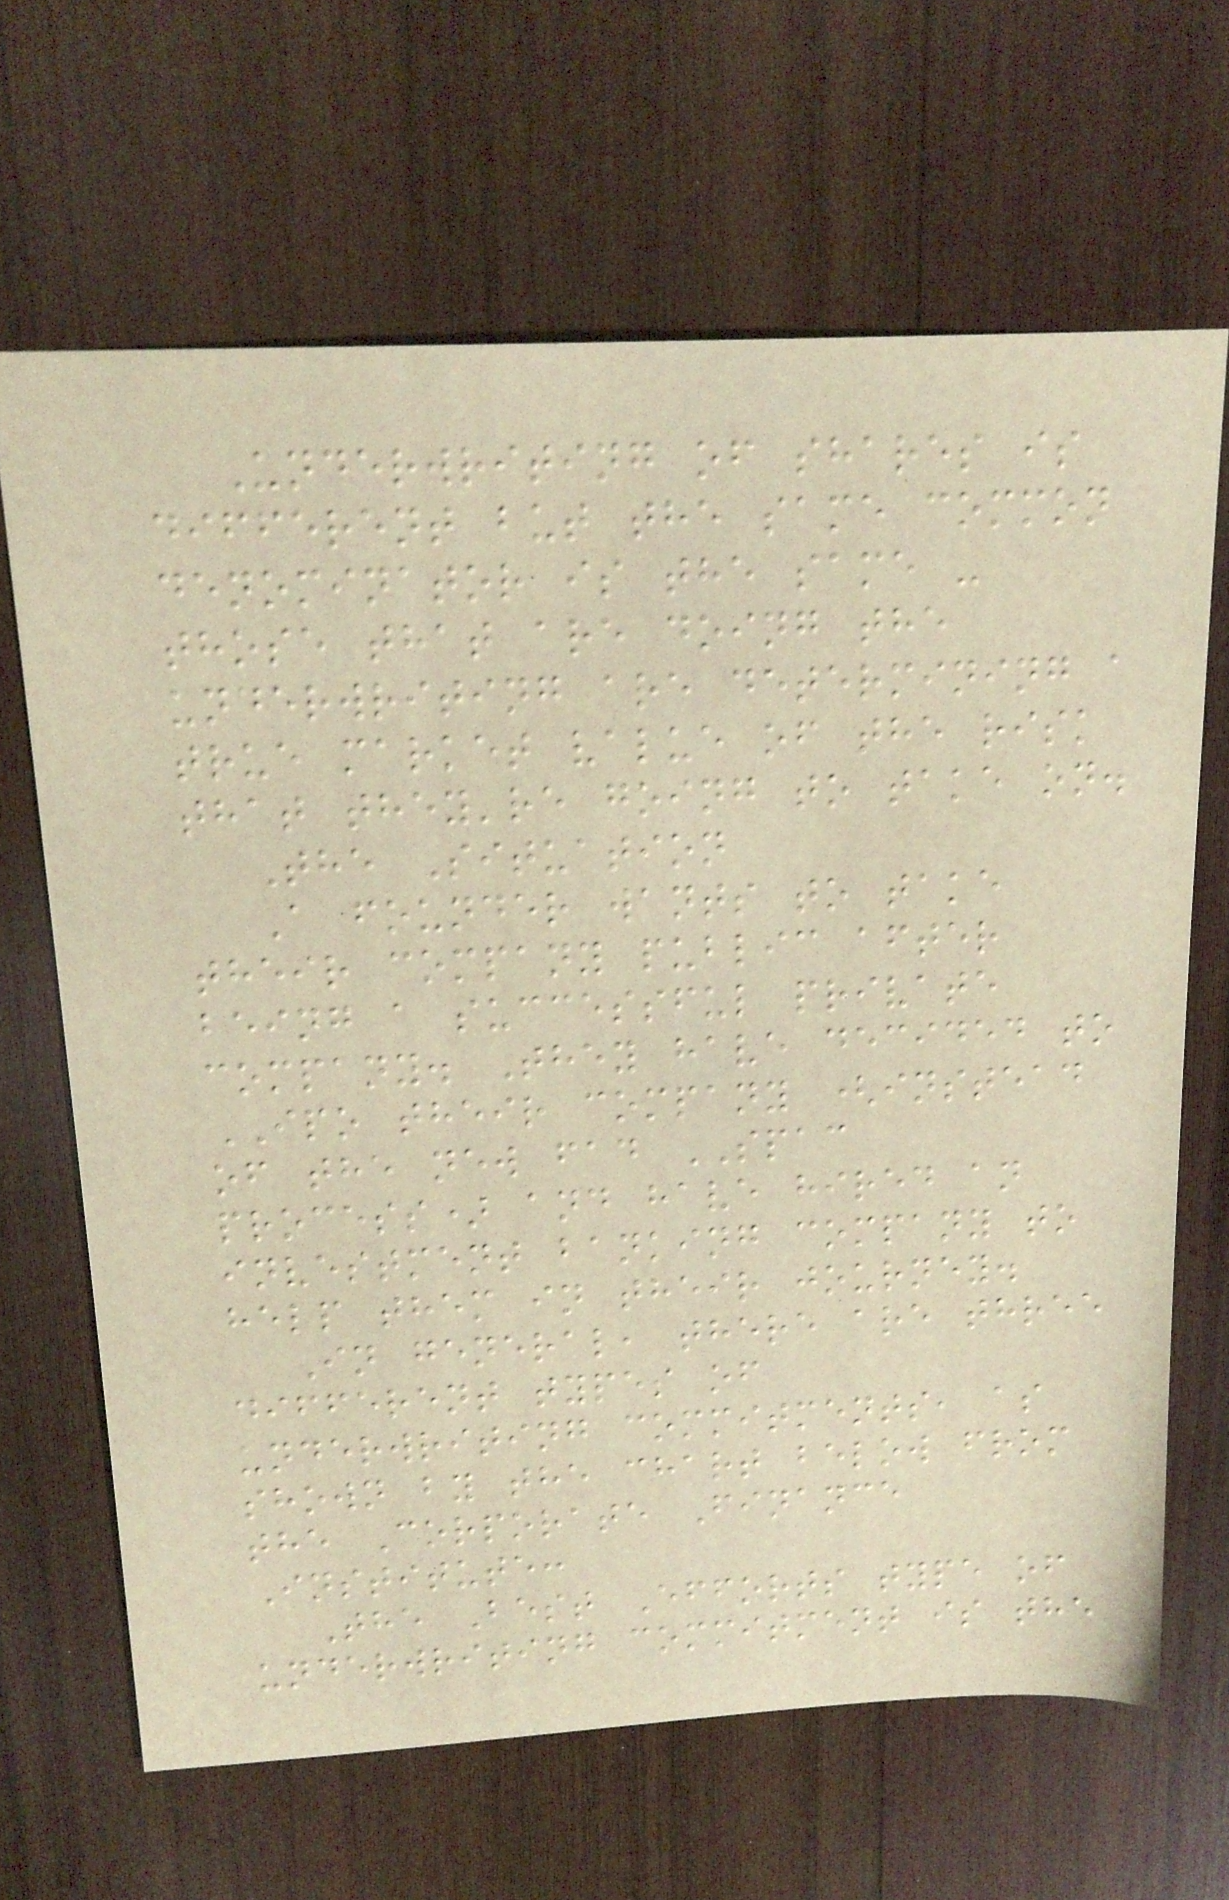Underwriting of shares is
different but the same common
denominator is the same -
those that are doing the
underwriting are determining a
true market value of the risk
that they're going to take on.
The Situation
A founder wants to take
their company public after
being a successful private
company. They have decided to
IPO their company (instead
of the new fad SPAC
process) and have hired an
investment banking company to
help them in their journey.
In general, there are three
different types of
underwriting commitments, as
shown by the chart below from
the Corporate Finance
Institute:
The Best Efforts type of
underwriting commitment is the
